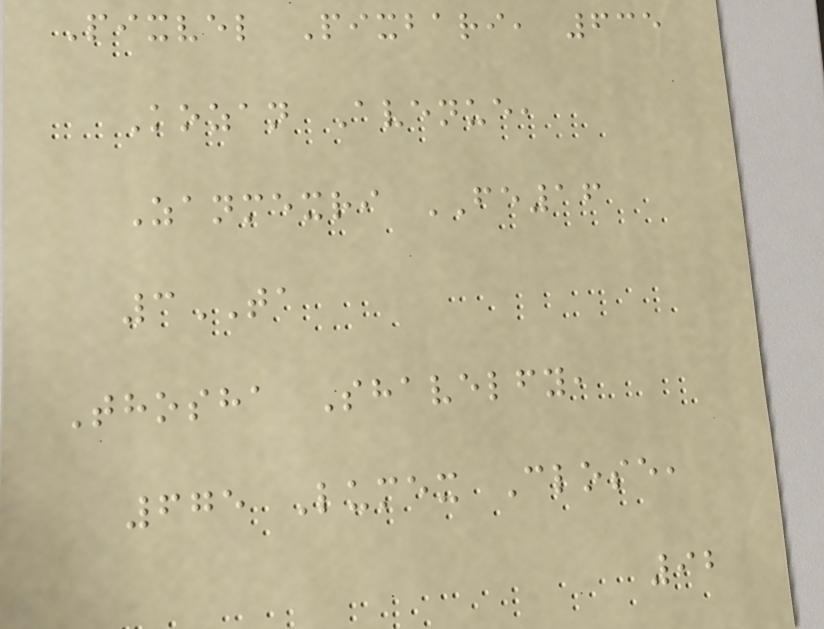Pixvel Pixbari, 635
Kozan Avenue,
Zanmexri FE16
3TA
Thosha Shavelfy,
675 Lumex Close,
92
